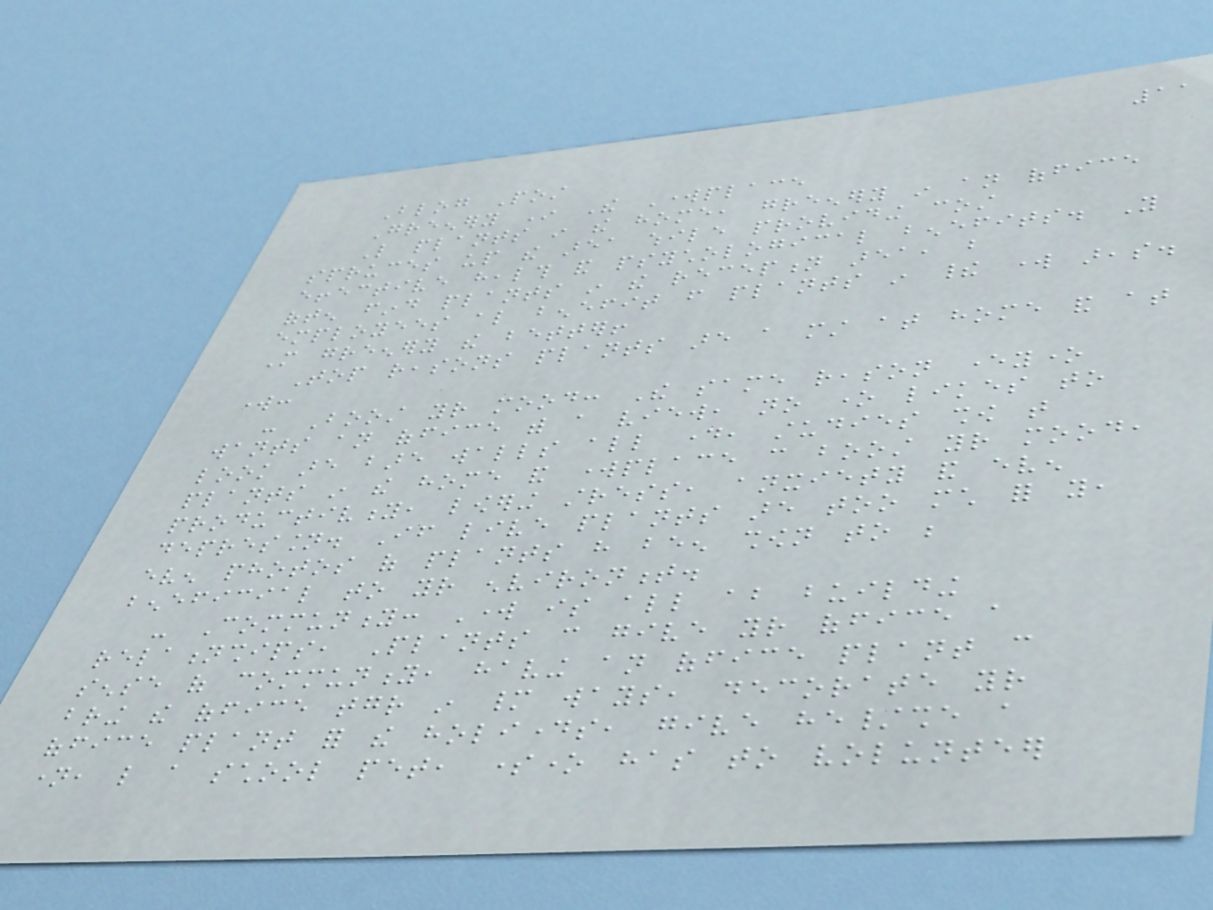11
Blog Post
Greenery In The Workplace
Like plants in the home, greenery in an office
spruces up the area while providing cost
effective health and psychological benefits. You
often find plants in the reception area, but
employees also benefit from plants in their work areas.
More greenery the better!
Top reasons plants are a must at home and at
work:
- Boost your mood: The same reason everyone
wants an office with a view, no one likes to
look are bare walls all day, studies show that
plants in the home and workplace can boost your mood,
productivity, lowering stress, anxiety and even
depression. If live plants are too much for you,
even photos of plants have been shown to be
beneficial to your environment.
- Community: Work is all about building
relationships, Plants can give your office a
sense of community, having an office plant can
bring the office together in many ways, decorate your
office plant for the holidays, give he/she a
name, like a school pet, someone has to volunteer
